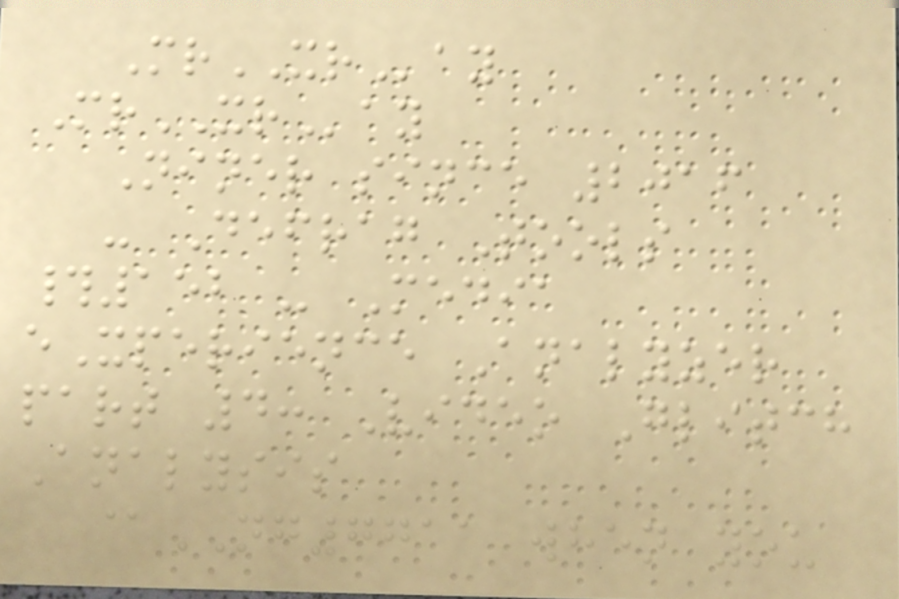MrXRay
MrXRay
Niner since 2016
- Defrag Tools
#152 - Media
eXperience Analyzer
part 4: Video Glitch
Analysis
@NG7711 when you
